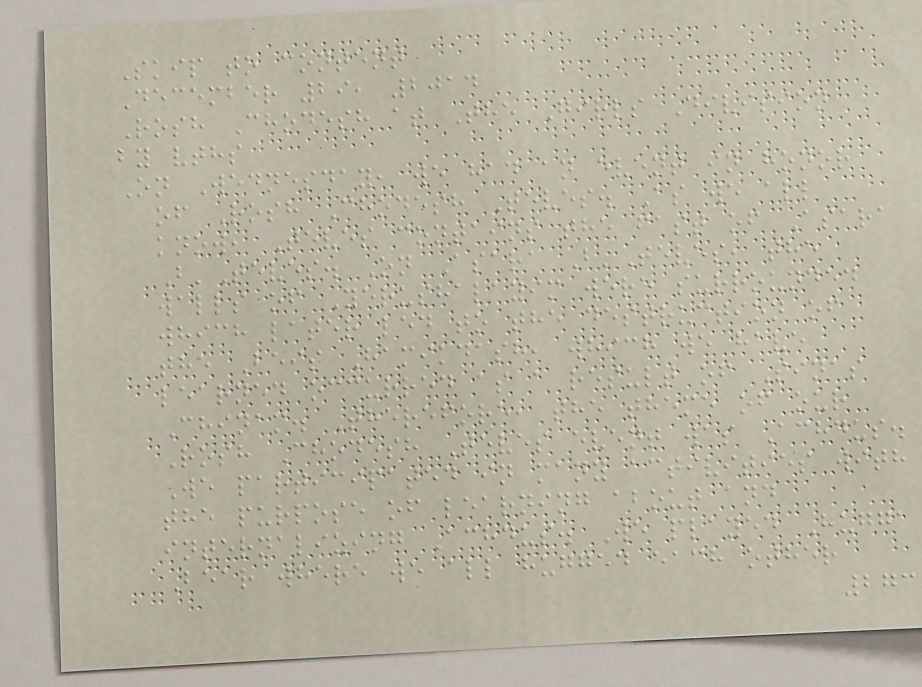Skip to content
December 29, 2014
Rosh Chodesh at The Girls Division
by vths
On Wednesday, we had an event in honor
of Rosh Chodesh Teves. As we all
know, Teves contains the fast of Asara
B'Teves. On Asara B'Teves, the
walls of Yerushalayim were surrounded
which later led to the destruction of
the Beis Hamikdash, which we have
learned occurred as a result of Sinas
Chinam. Therefore, the theme of our
Rosh Chodesh Teves event was Achdus.
We participated in many activities with
the purpose of learning about and
internalizing Achdus. We played Hugga
Bear where we all hugged each other
273
